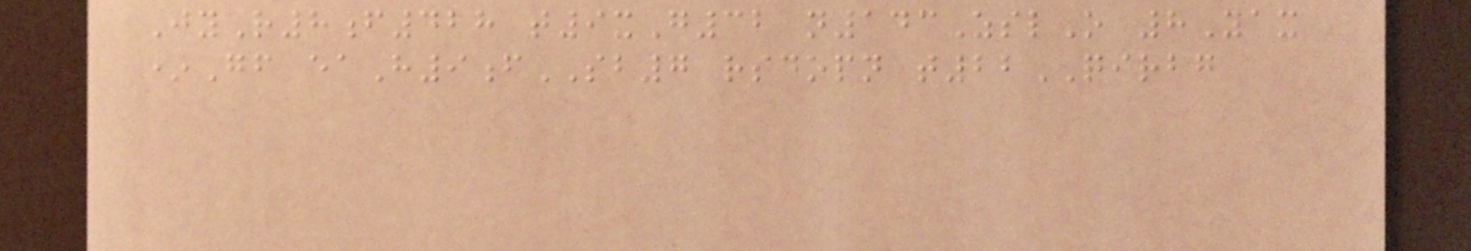JyR8f428 t9xG32 n143ZslO 8Yax
*Gf eaH9fSB7 rsdopn t22QIRBG
